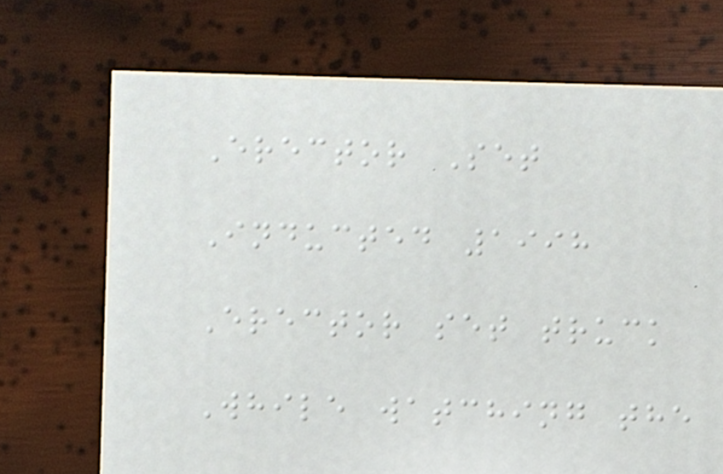Erector Set
Inducted 1998
Erector set truck
While watching the
